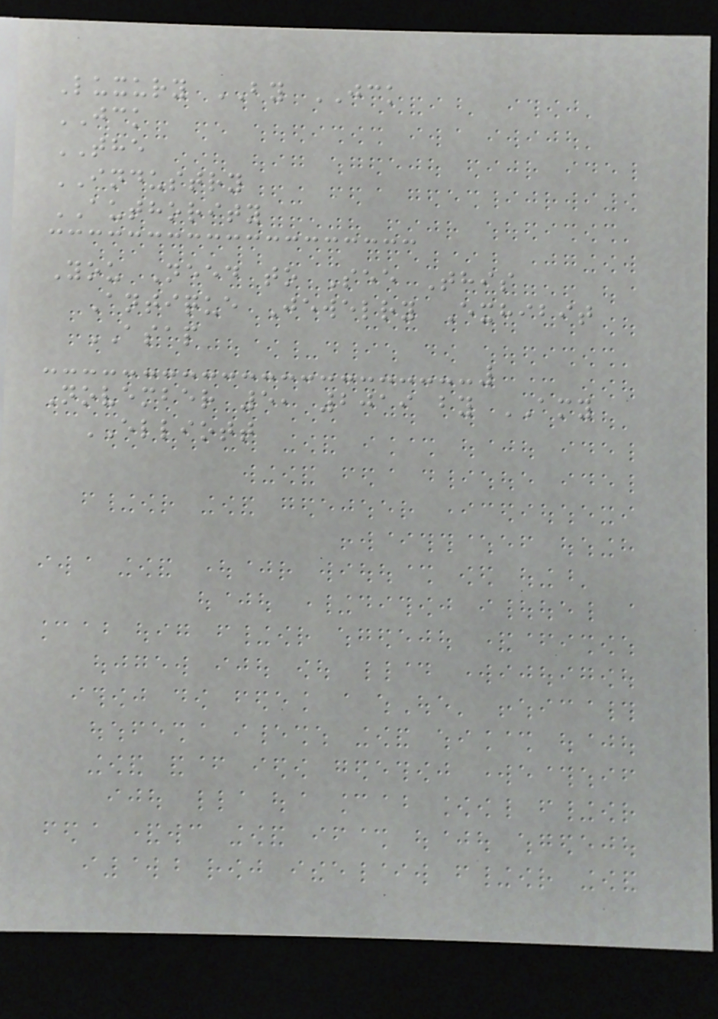Luxury BY JCK
JCK
THE
INDUSTRY
AUTHORITY
You Need to See This
Antique Jewelry Exhibit
ASAP
November 5, 2019 by AMY
ELLIOTT
